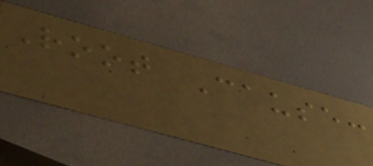Root Cause:
